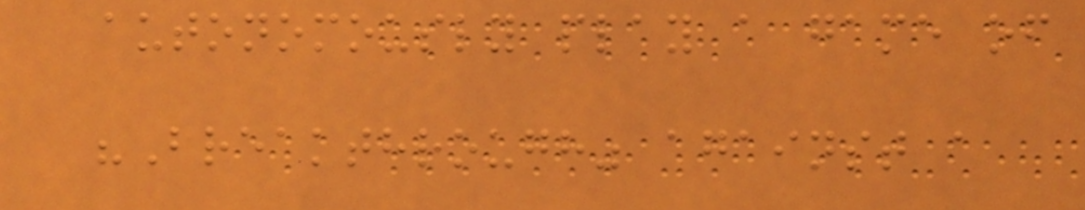autonomously play a game of
"Breakthrough" against a
